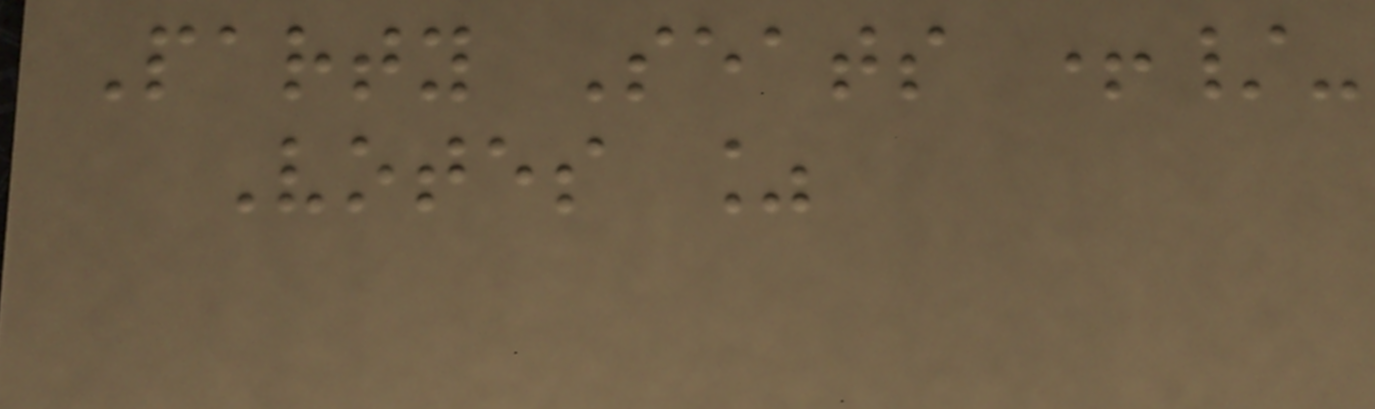Party Seats +/-
Votes %
